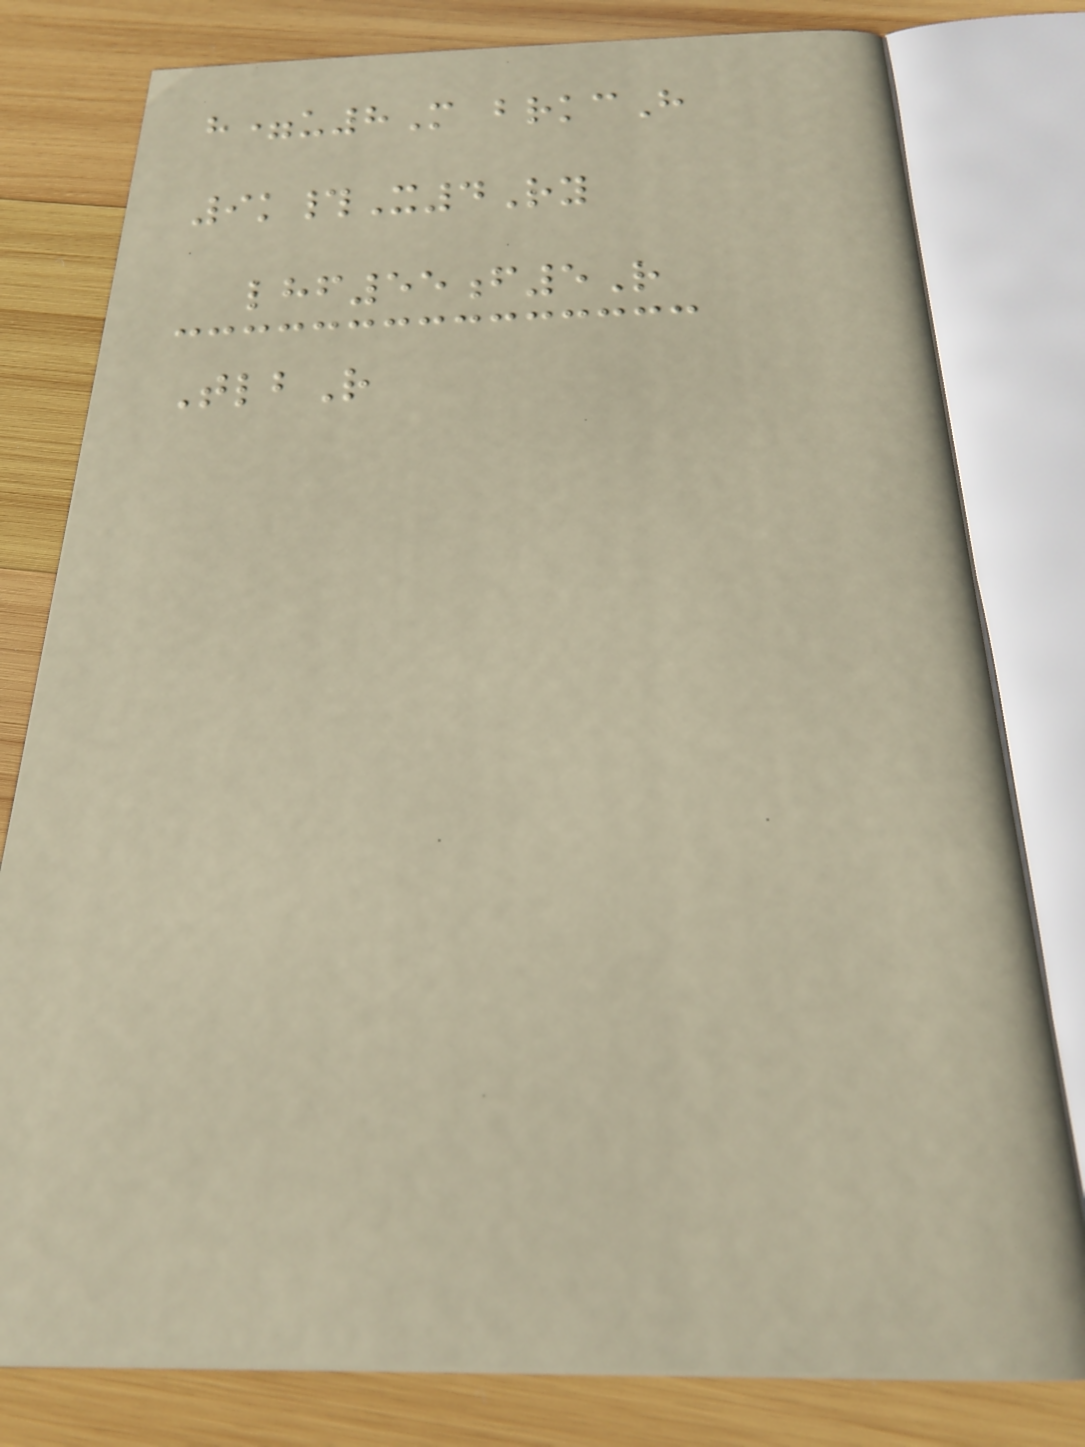h=u8M brkcH
9k#X4Ry
lhf55f5R
TlbR
